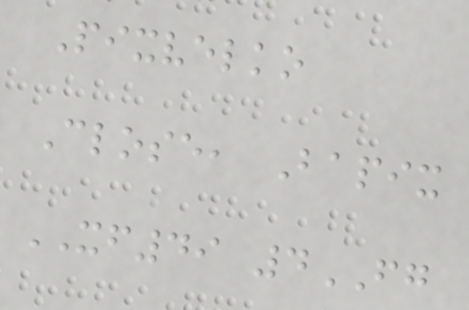Pixvelko
Close, Bapix
XF49 4FG
